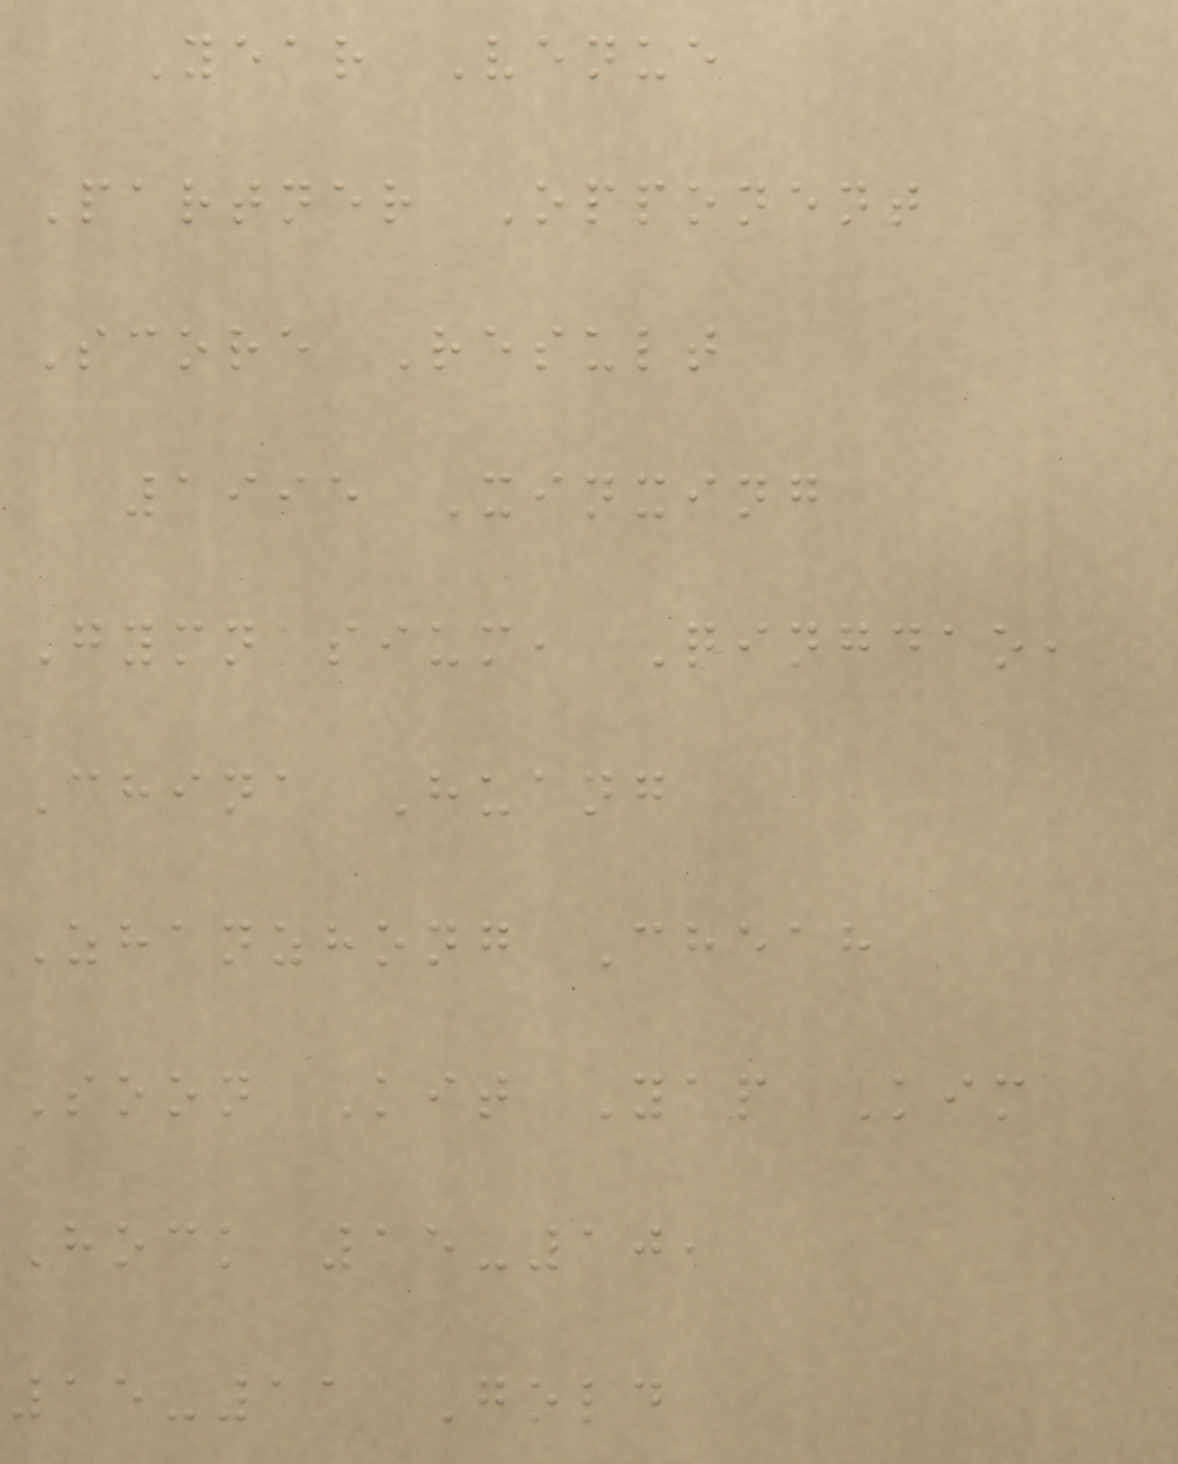Year Venue
Partner Opponent
Score Result
1995 Xinxing
Gymnasium, Qingdao,
China Huang
Zhanzhong Cheah
Soon Kit Yap Kim
Hock 15-10,
15-11 Gold
